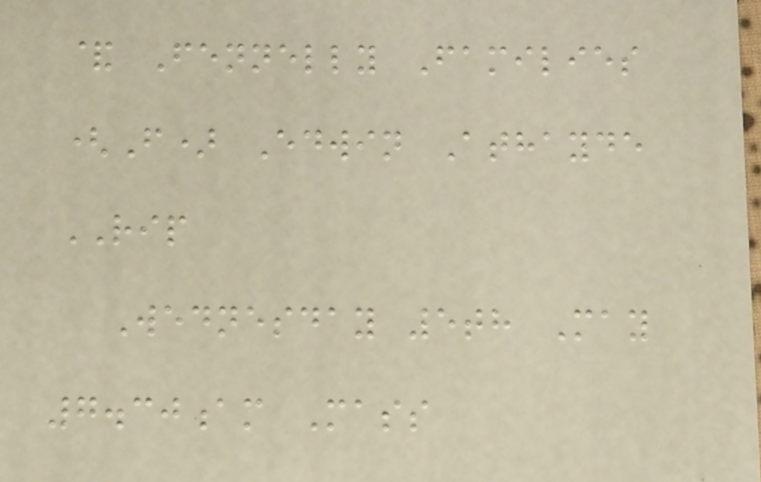& Fennelly Families
(F) Edwin Athayde
RIP
Wednesday 5th May
7.30am Mass
